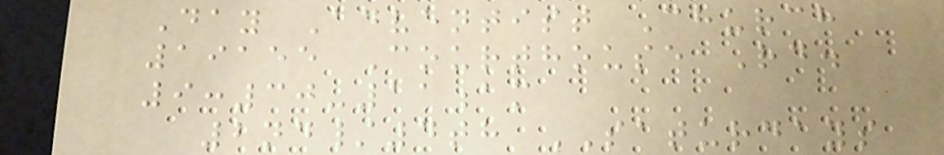Day Adventist Church
19155 Courthouse Rd.
9:30-11am
2nd/4th SATURDAYS
